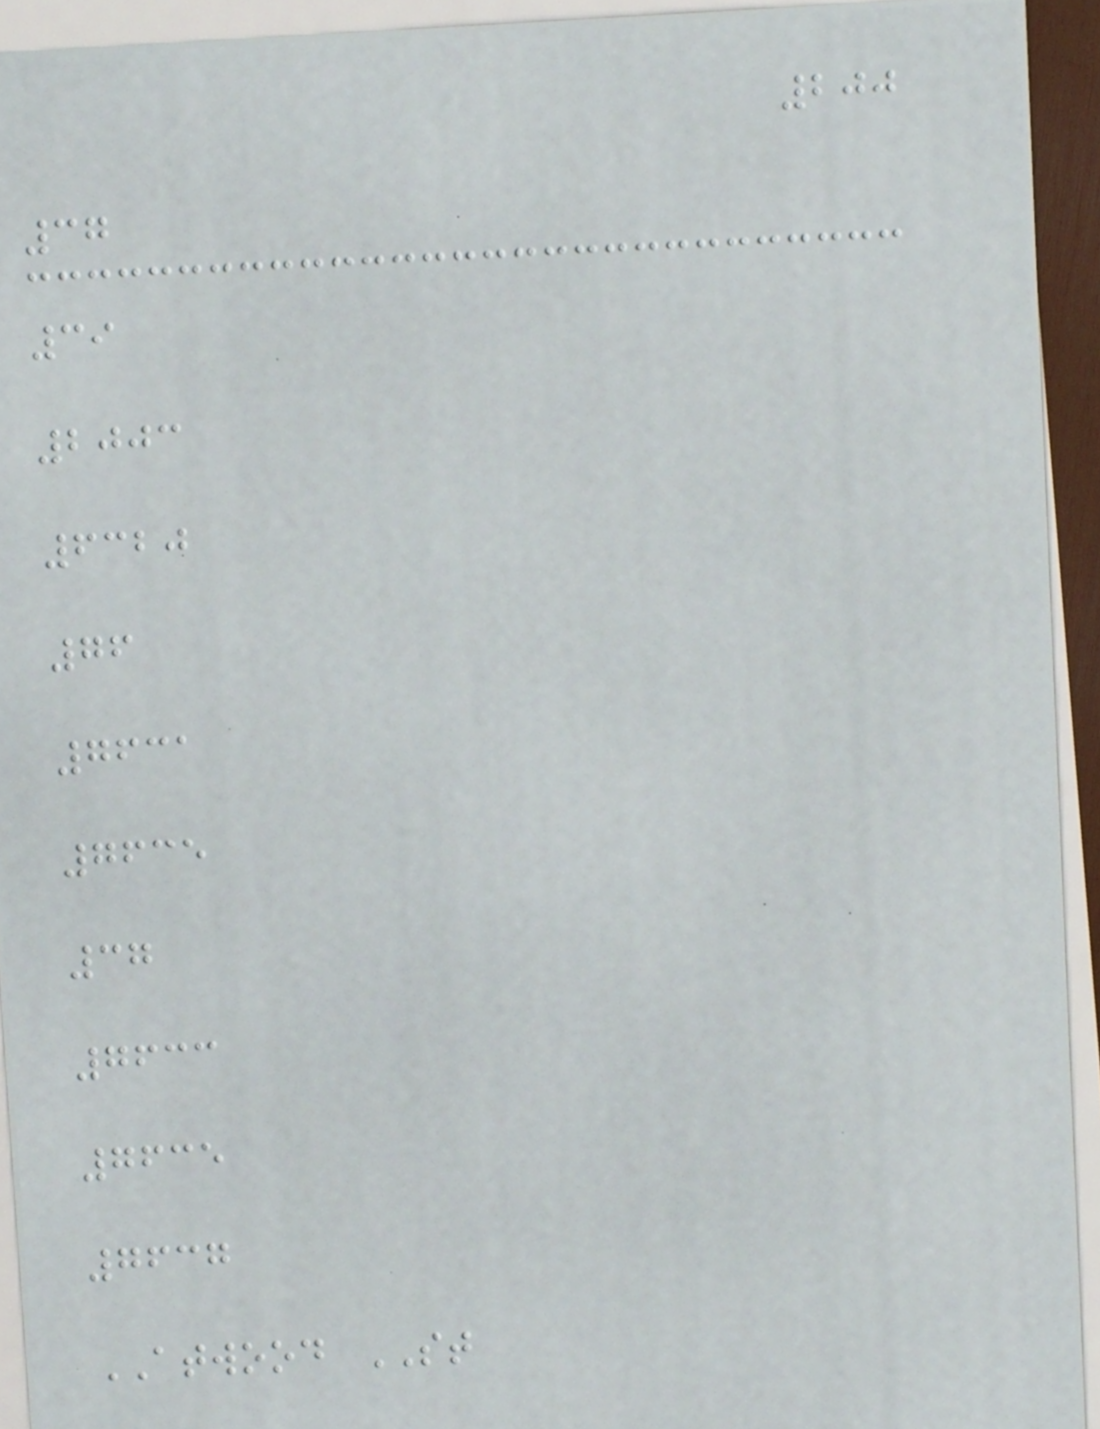200
37
39
2003
6320
76
7631
7635
37
7633
7635
7637
ATWOOD ST
